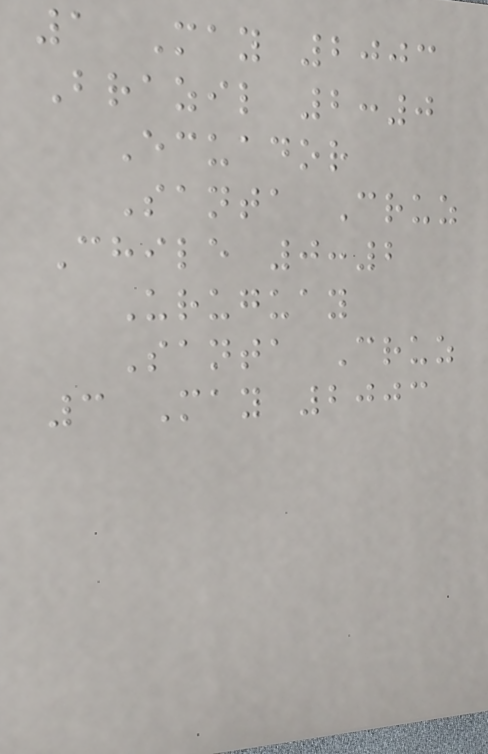1 May 2003
Brazil 2:0
Ecuador
Santa Cruz
Chile 0:2
Uruguay
Santa Cruz
3 May 2003
